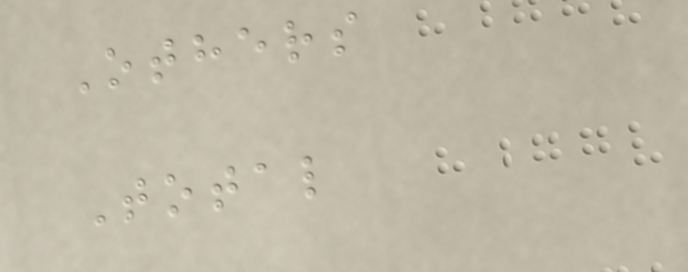Others
Total
